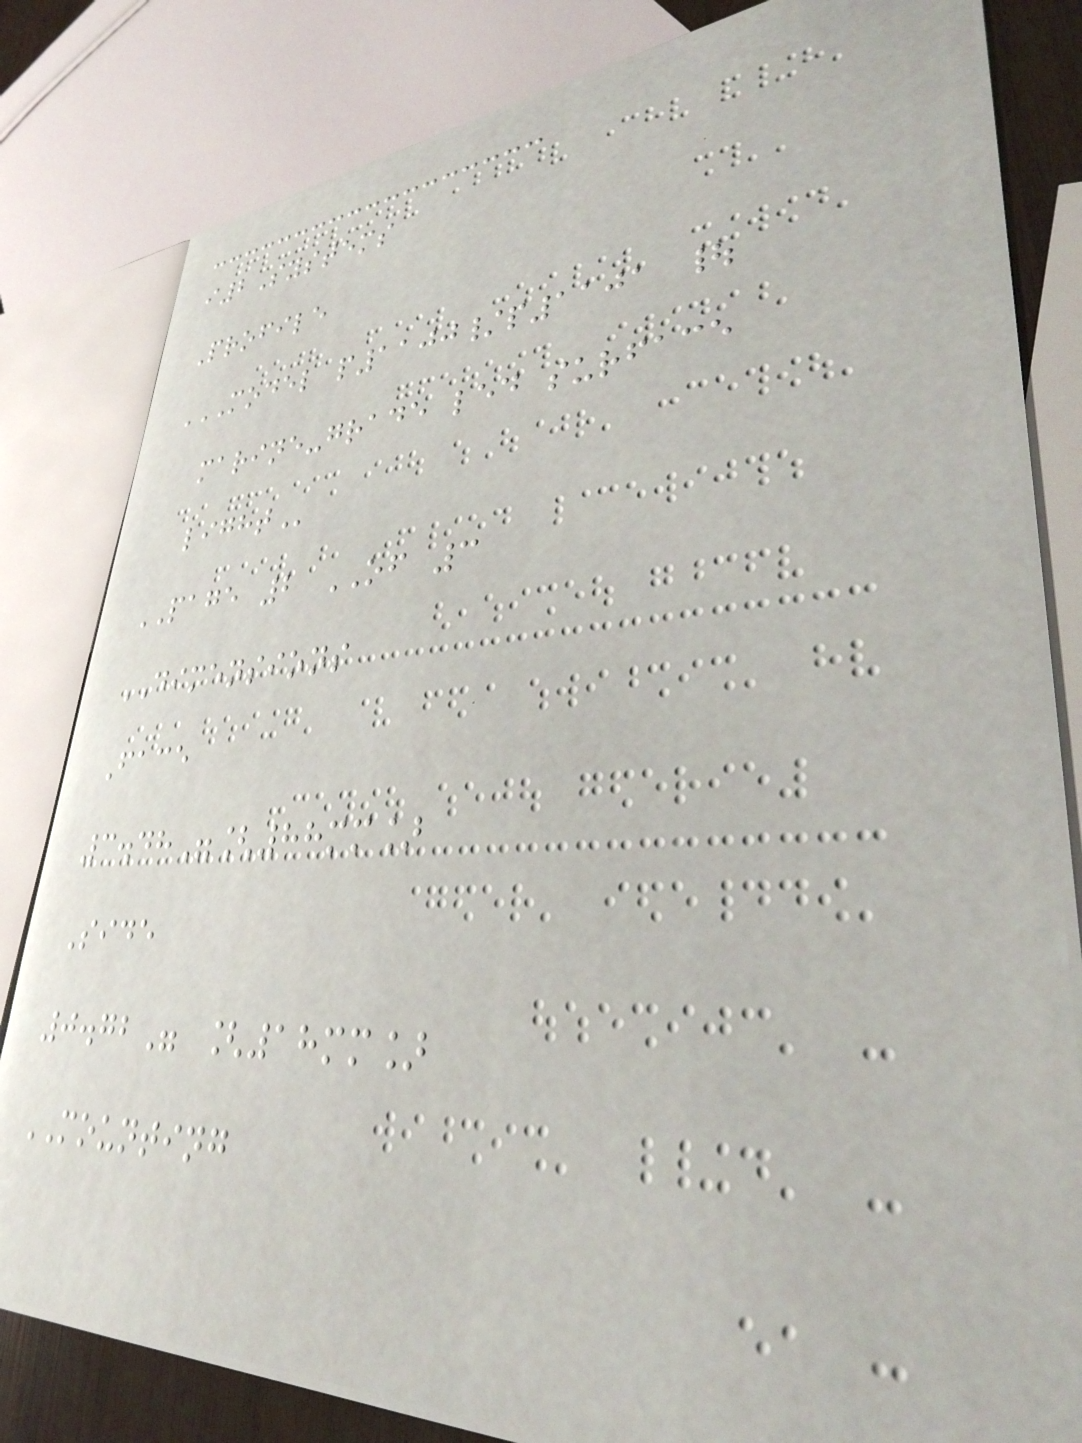i2Systems
Profile
MODEL P1100/P1101 |
MARINE-GRADE LED SURFACE
LIGHT
PAGE 2 OF 3
DIMENSIONS
Face
3.48"[88mm]
Side
0.72" [18mm]
MOUNTING
